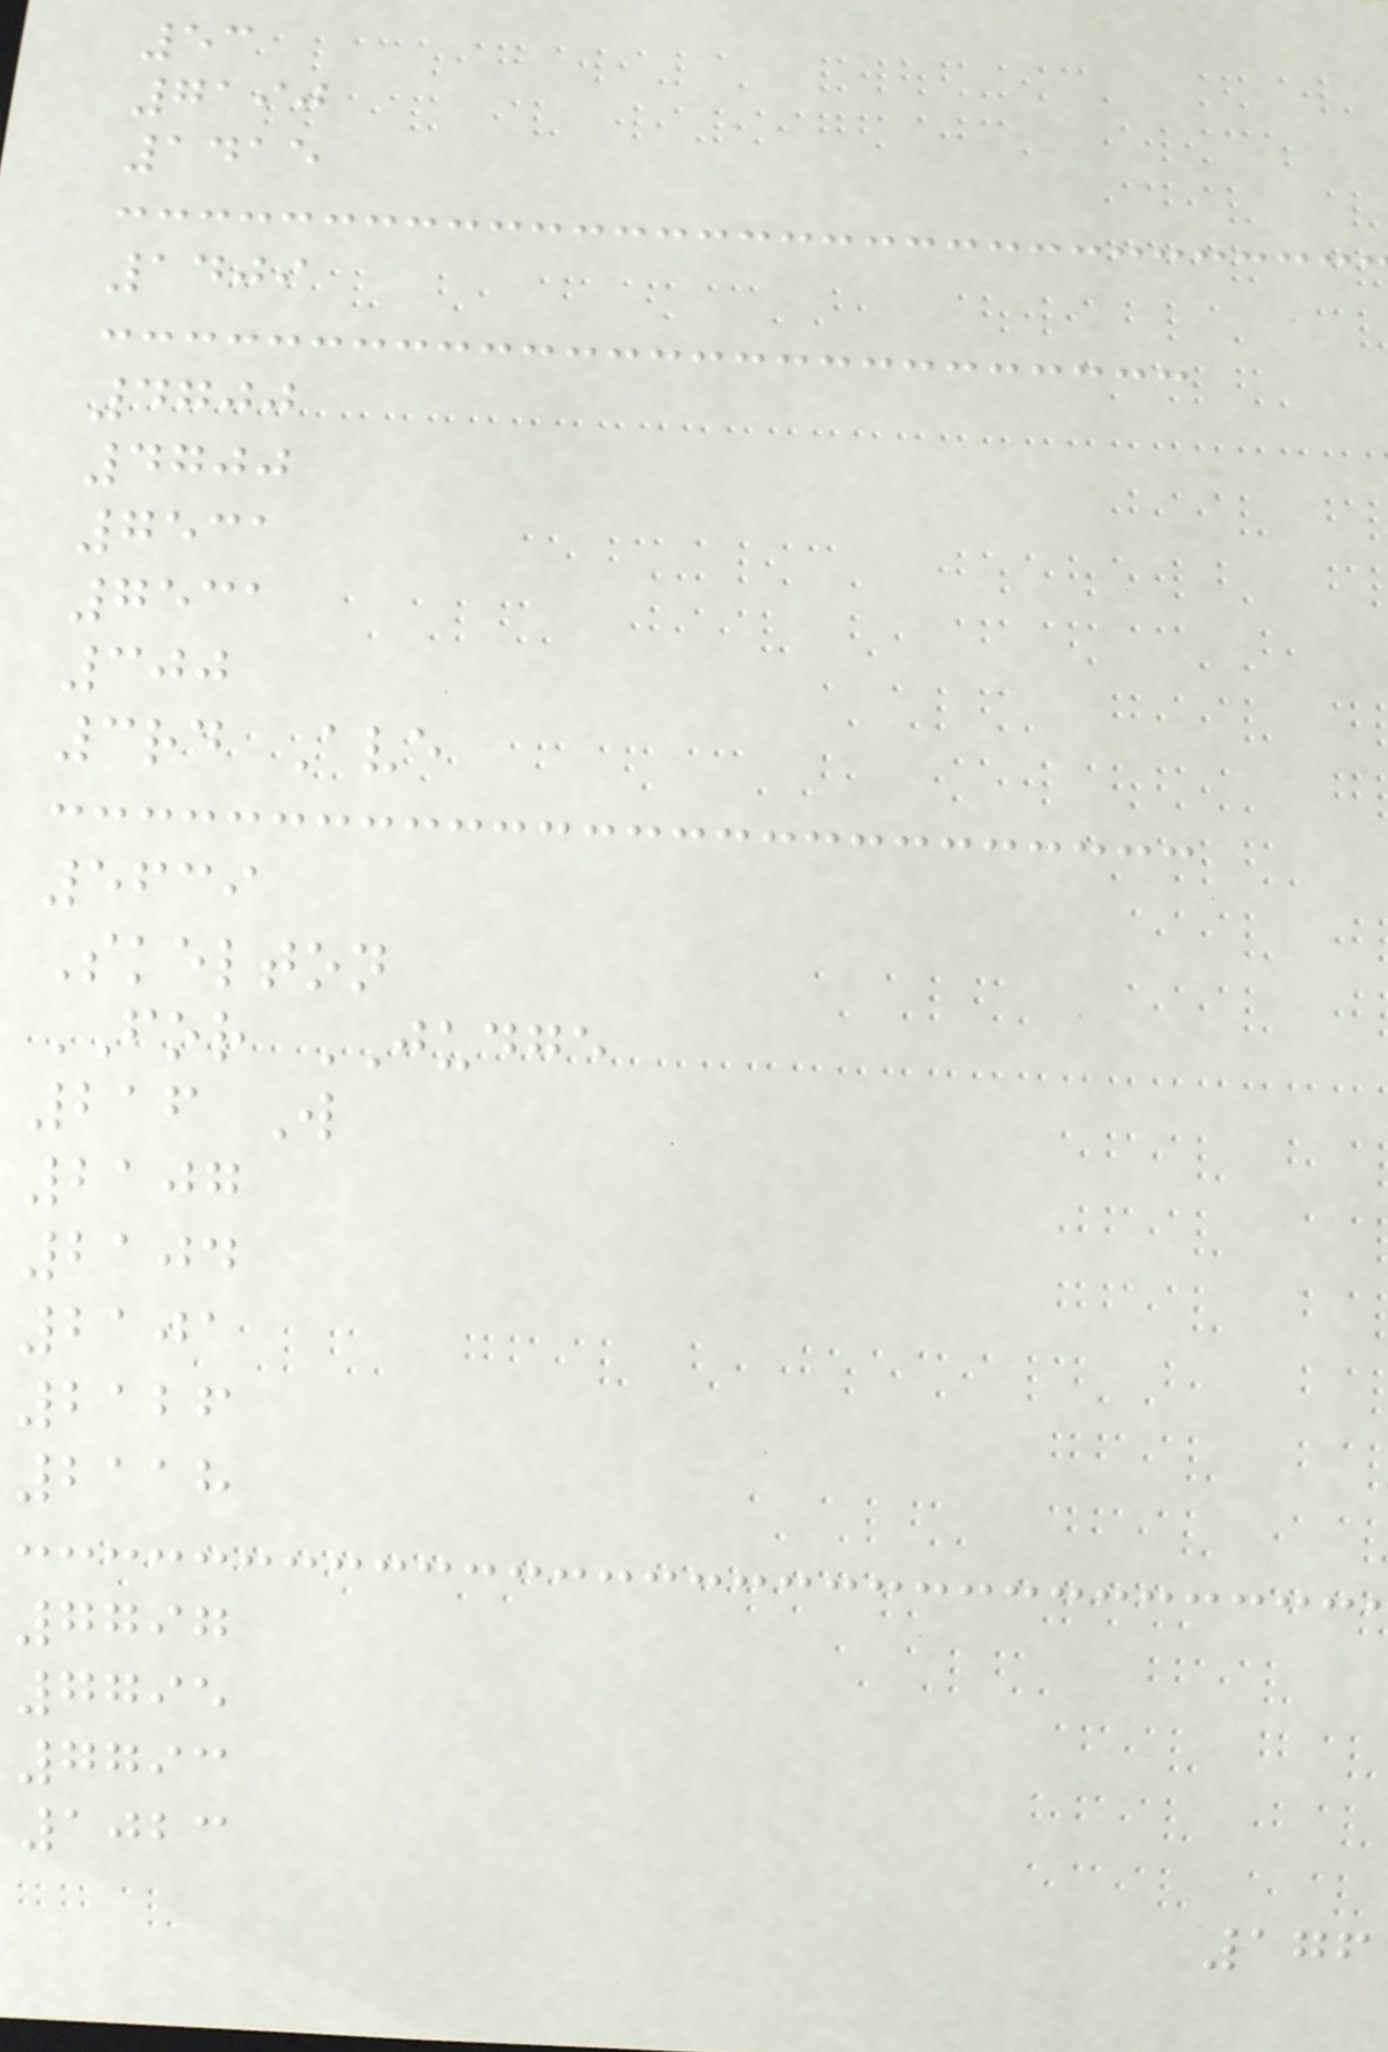53
7190
1415
1409
4700
4700
7531
7531
300
3rd Ave
5639
Skelton
FOR JUDGE
216 W
2107
2104
2101
2126
2118
7797
7795
7793
1023
176
